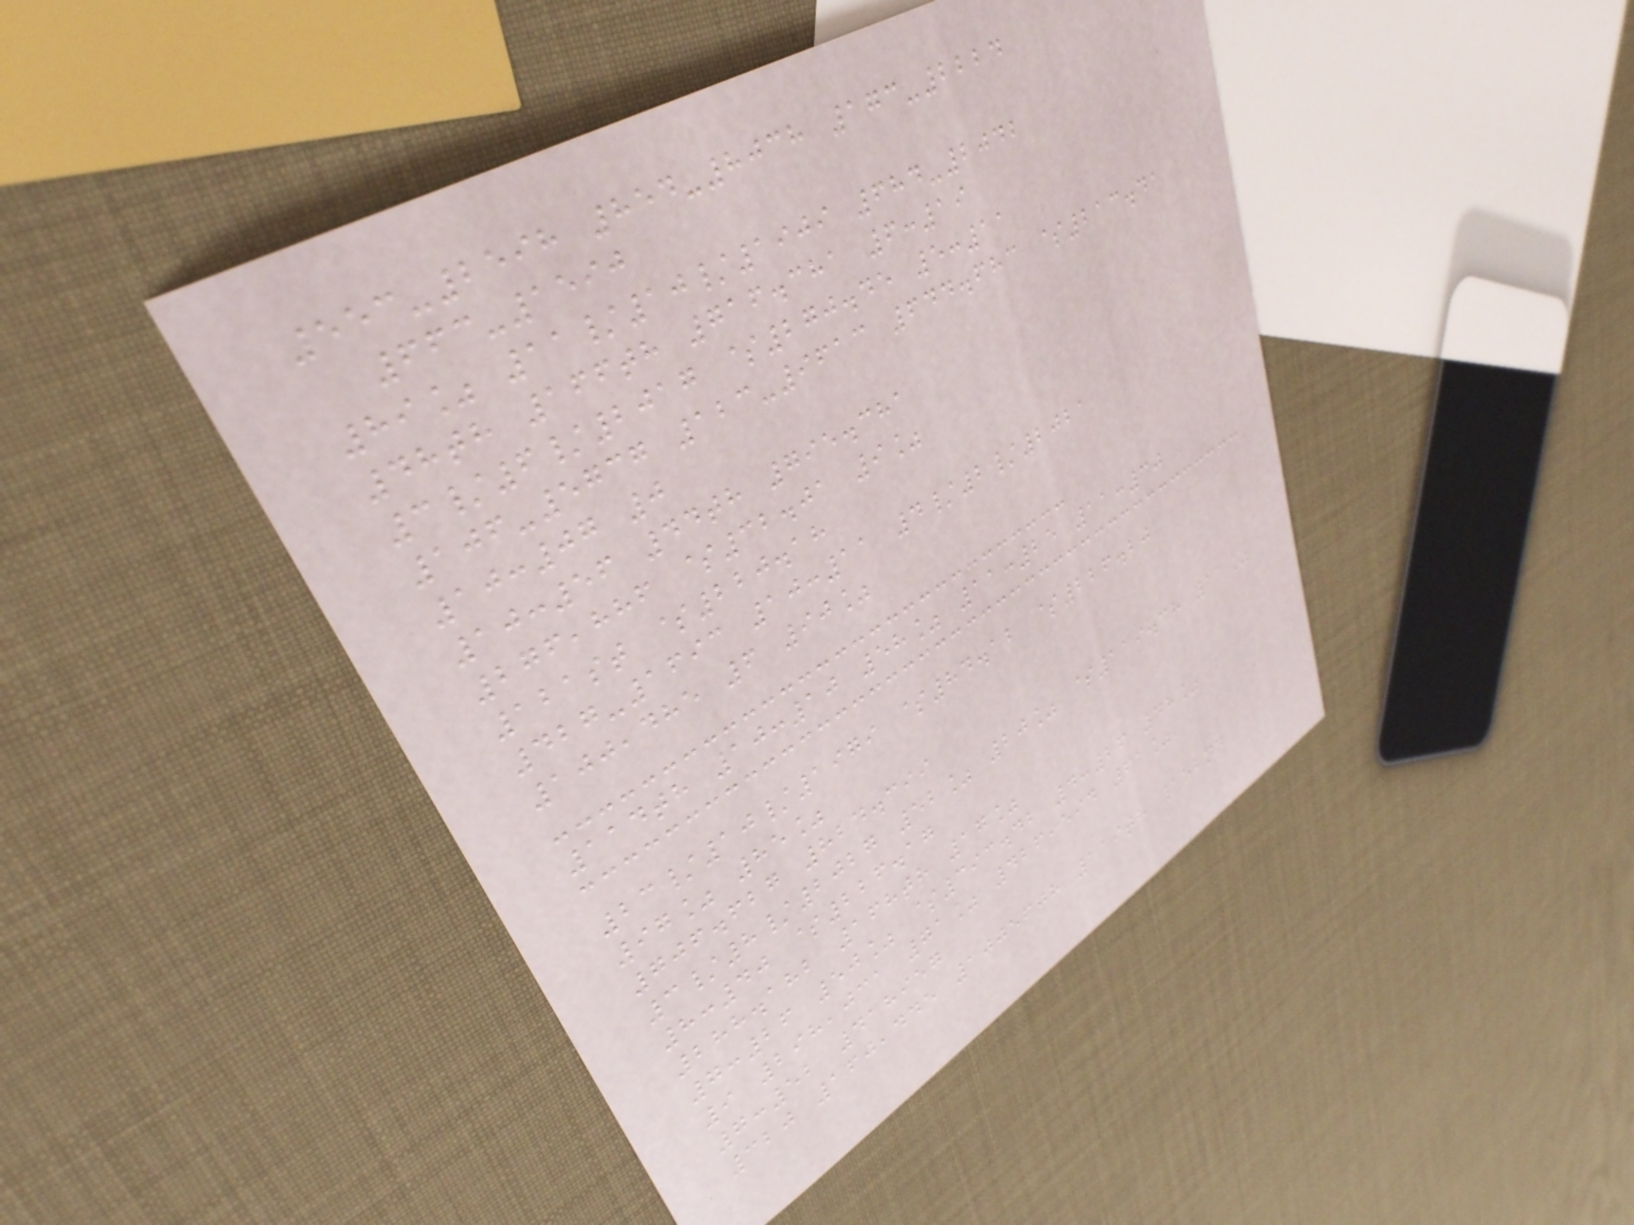553-2598 854-8038 173-2224
663-1590
89% 11/10/1909 684-2042
48th 166th 716.381 6:19
3/6/2017 $270.45 5:11
106-5737 123-9613 644.683 $213.41
10:07 0
10:56 44th 795.381
276,886 $32.01 9%
121st $220.18
427-1693 10:11 4/2/2021
100,485 6 90%
114th 10:10 58% 11:25 11:30
23/10/1979 $84.12 $226.20
97% 85%
706.627 824.399
3/8/2027 52% 20% $119.38 11%
8:40 $226.17
288.182 168th 17%
7:26 50% $393.42 4:26 48%
9 298,031 71% 426,594 61%
7:52 418957
320 160,445 1005608 119th 152nd
